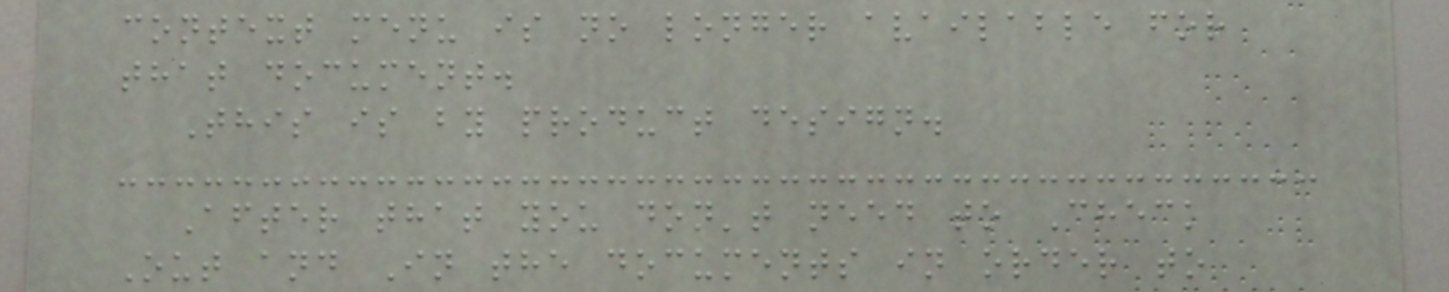context menu is no longer available for
that document.
This is by product design.
After that you don't need to Check
Out and In the documents in order to
